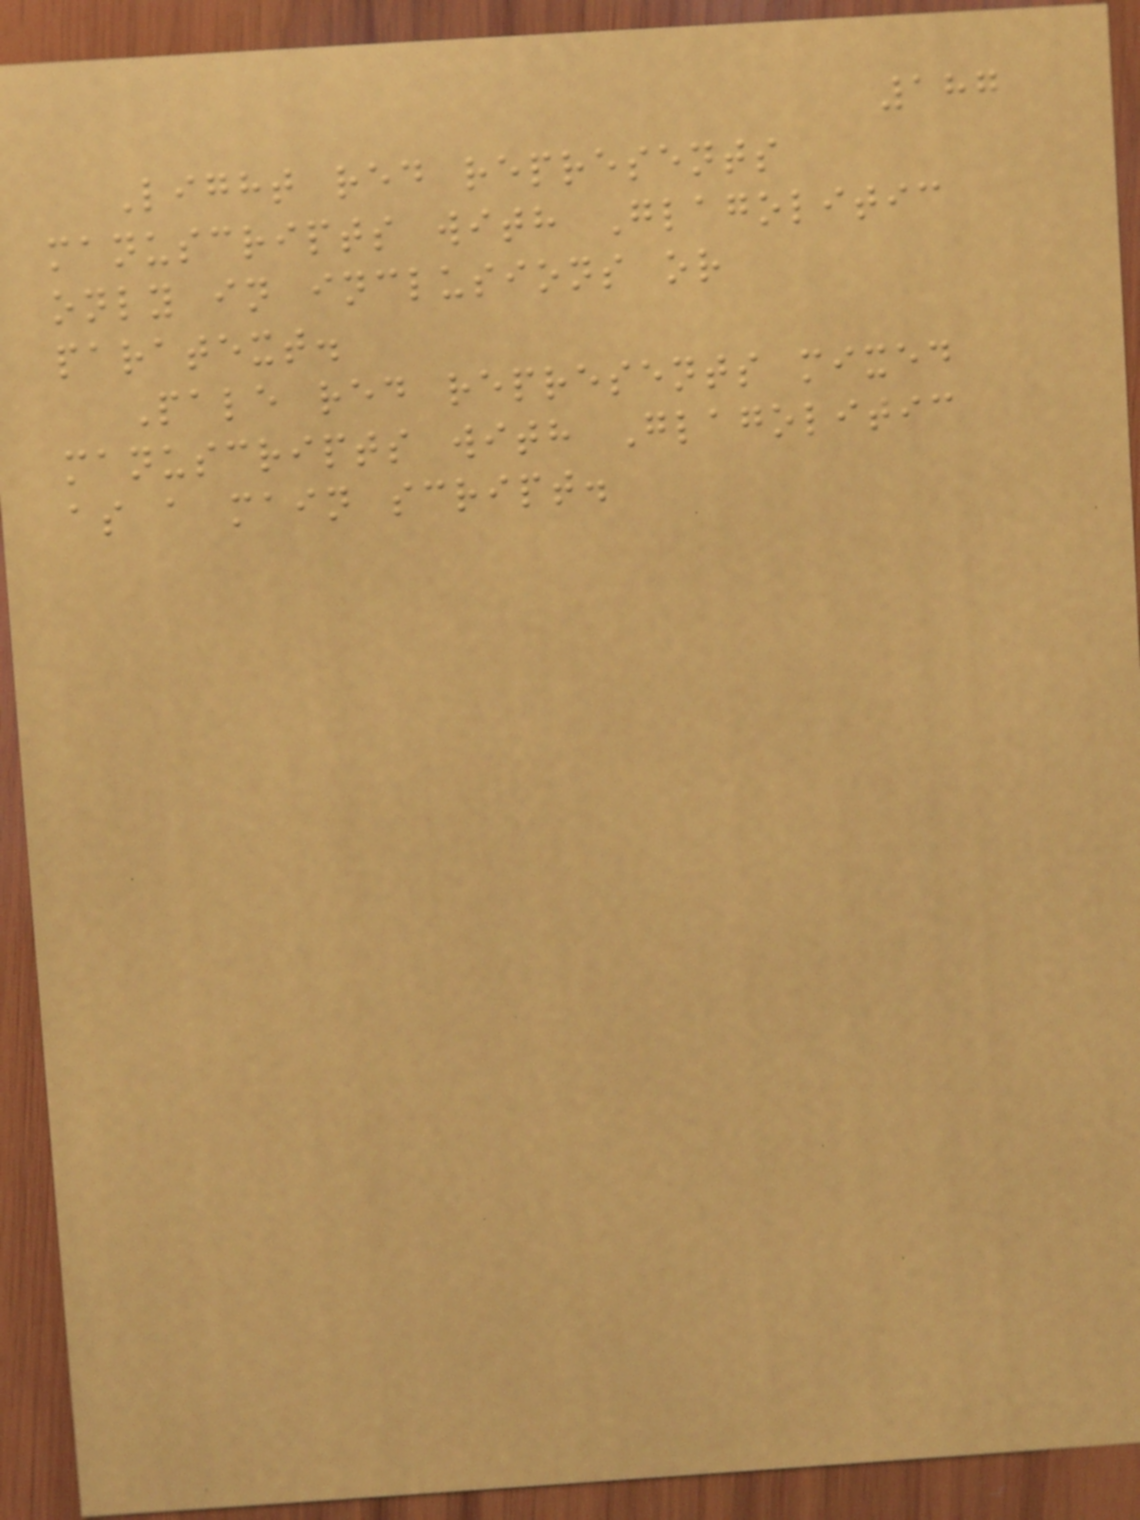187
Light red represents
manuscripts with Glagolitic
only in inclusions or
paratext.
Pale red represents mixed
manuscripts with Glagolitic
as a main script.
